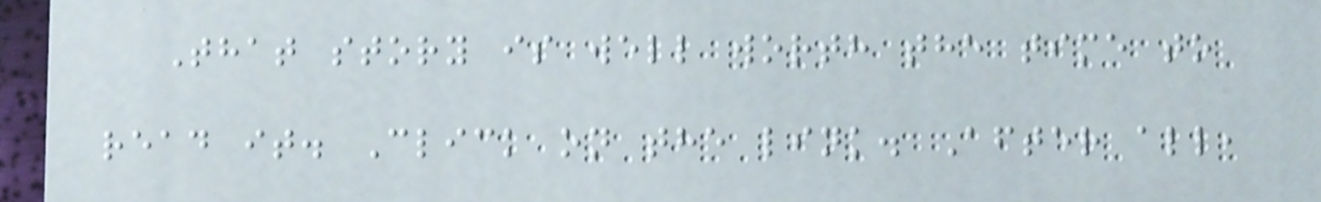That story is well worth the time to
read it. Click on the link. After all,
